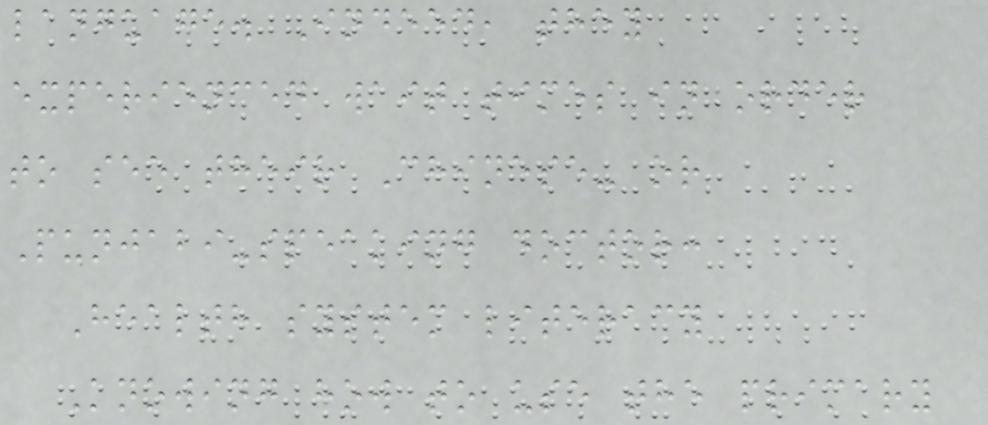language. Indeed, they
experienced wait times in order
to see their Chinese- or
Punjabi-speaking doctor:
Health system literacy
Knowing how to use the primary
